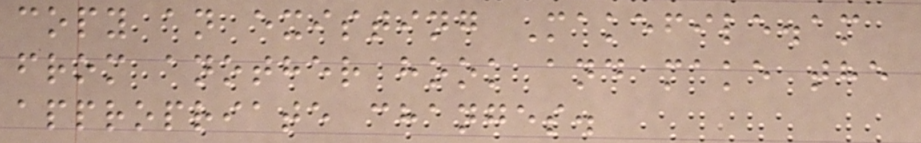copy an existing Makefile.am
from another hook and make the
appropriate changes.
